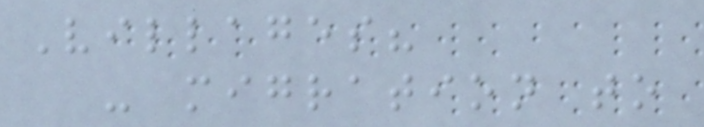Villages?
- migration to
